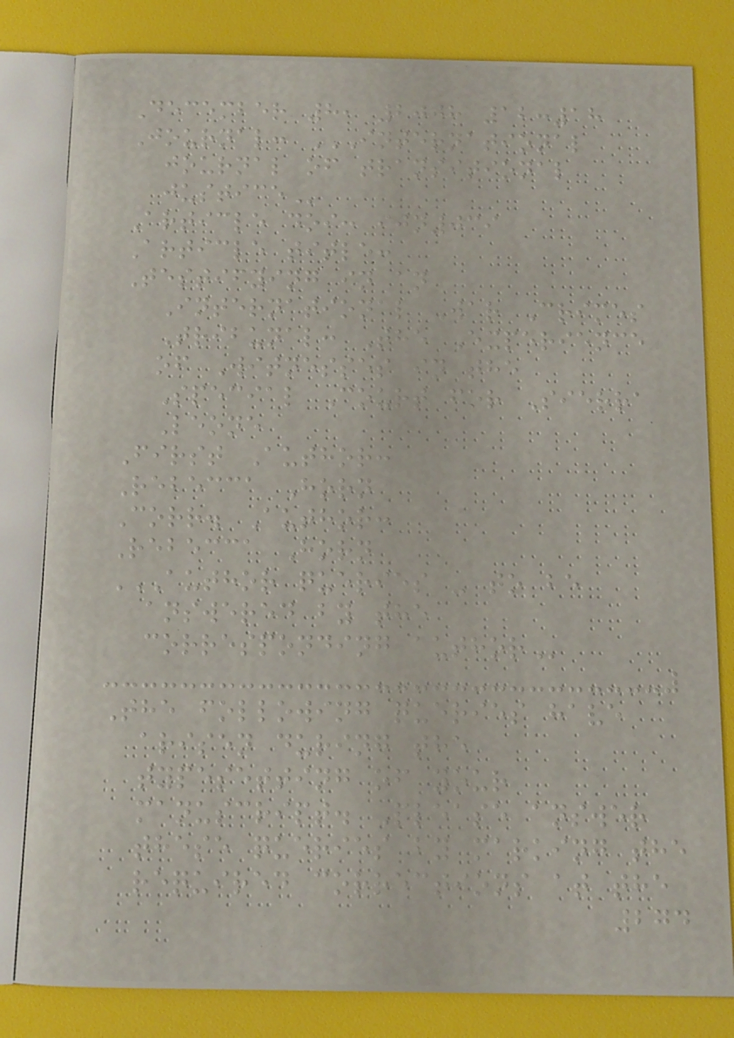December 8, 2008 12:18
Journal: INTERNATIONAL
JOURNAL OF TRANSITIONAL
JUSTICE
Article doi: ijn039
Article title:
Testifying in an
International War Crimes
Tribunal: The Experience
of Witnesses in the
Special Court for Sierra
Leone
First Author:
Rebecca Horn
Corr. Author:
Rebecca Horn
AUTHOR QUERIES - TO BE
ANSWERED BY THE
CORRESPONDING AUTHOR
The following queries have
arisen during the
typesetting of your
manuscript. Please answer
these queries by marking the
required corrections at the
274
